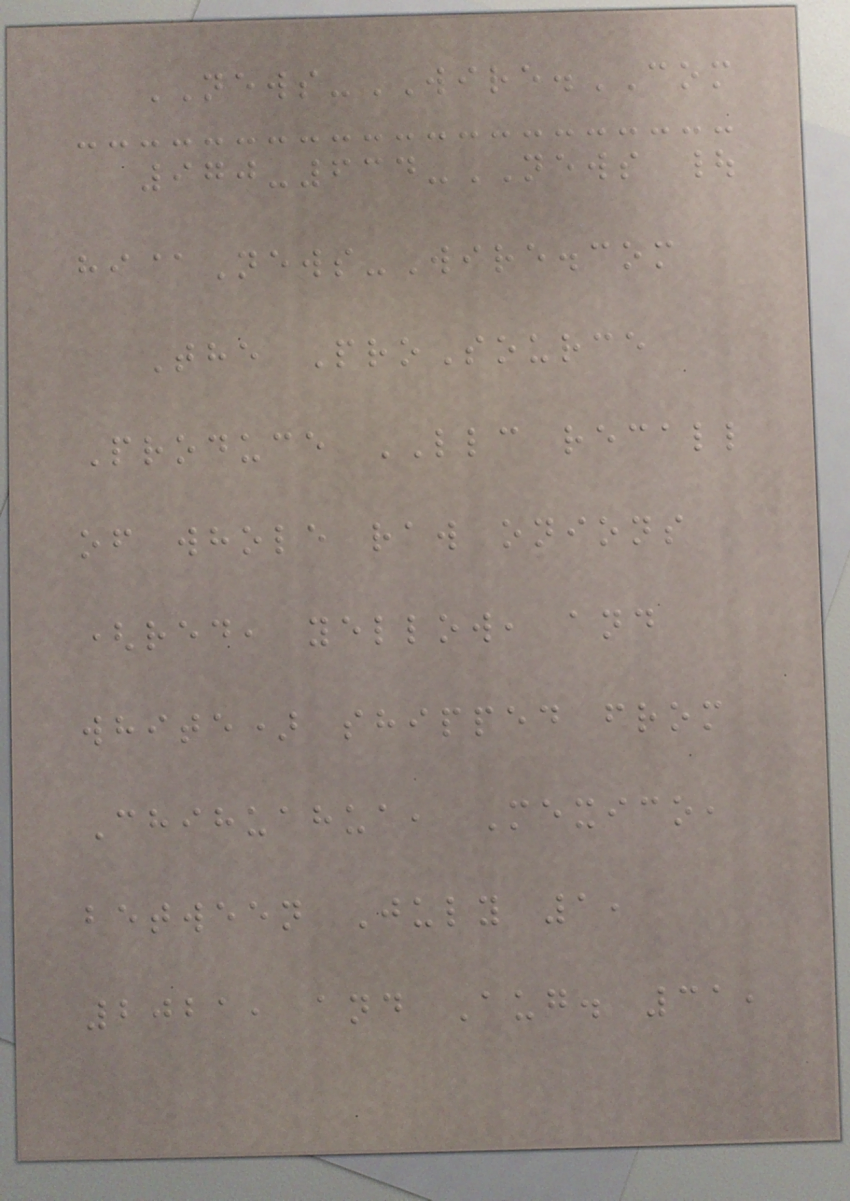NEWS-WIRE.COM
970-634-NEWS |
hi@News-Wire.com
The ProSource
Produce LLC recall
of whole raw onions
(red, yellow, and
white) shipped from
Chihuahua, Mexico,
between July 1,
2021, and Aug. 31,
